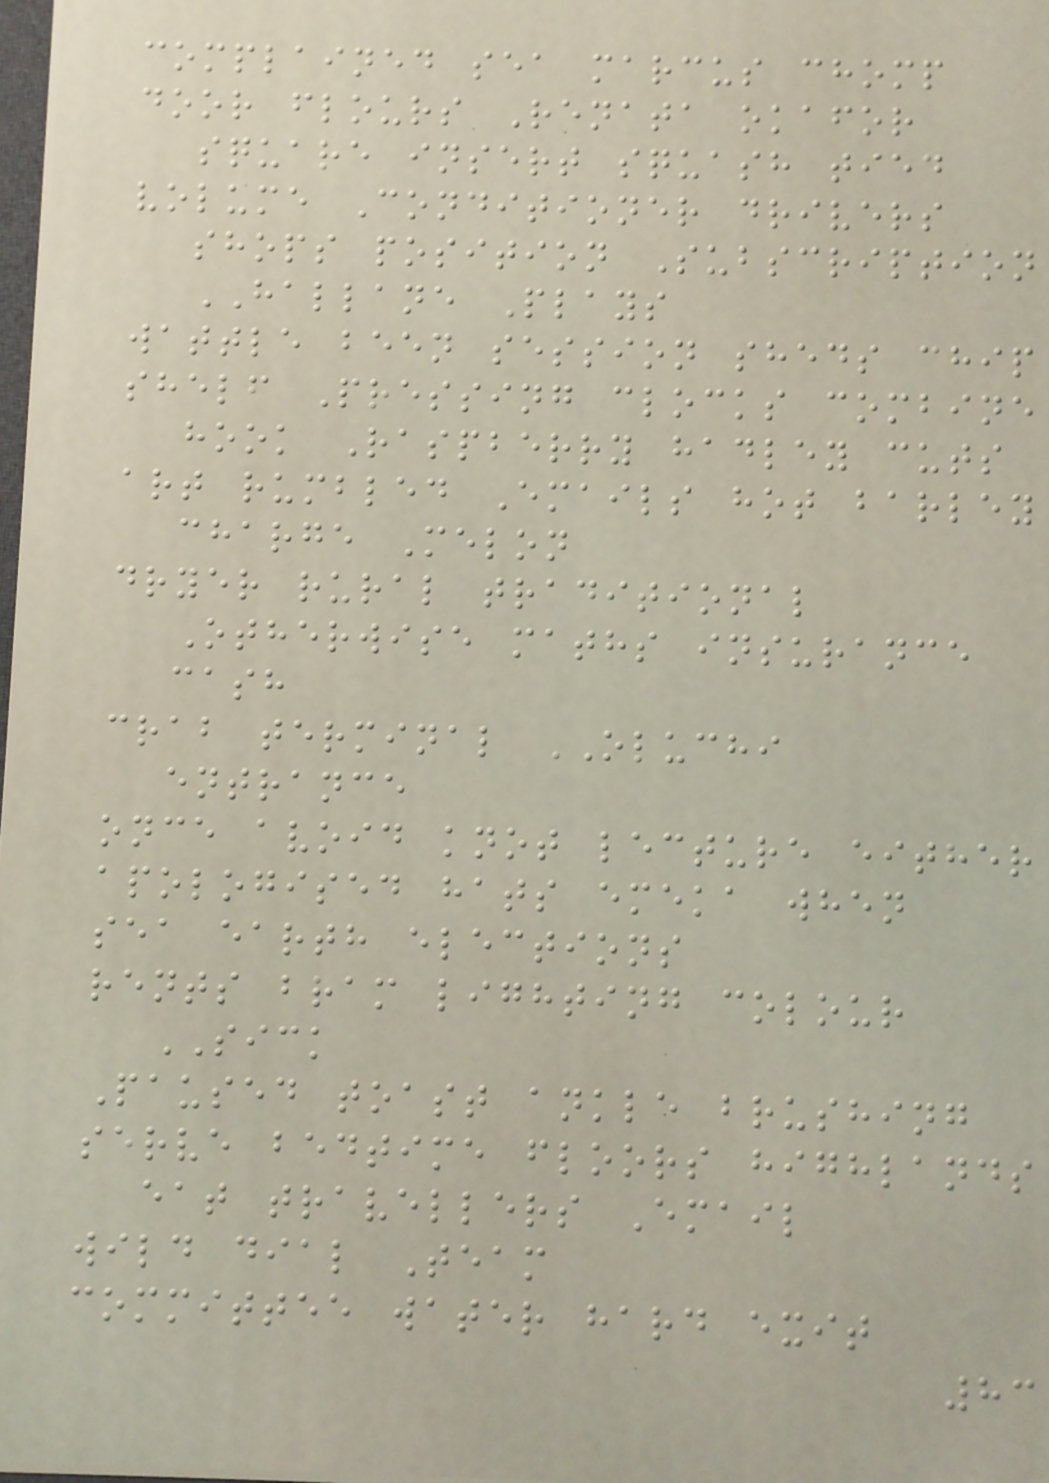complained sea marcus chomp
door flours Renata okafor
square insert squash tied
volume Conditioner drivers
shops position Subscription
HALLANE Plays
wattle been session sheds chip
shelf Pressing clocks combine
hook Raspberry hadley cuts
art rumbled Emails hot barley
charge Melon
dryer rural traditional
Otherwise maths insurance
cash
crab terminal OLUCHI
entrance
once avoid knot lecture either
apologised hats emeka when
sea earth elections
rents bram lighting colour
SICK
Paused toast ankle brushing
serve bedtime floors highlands
eat travellers Email
wild dial Team
committee water hard exit
83
